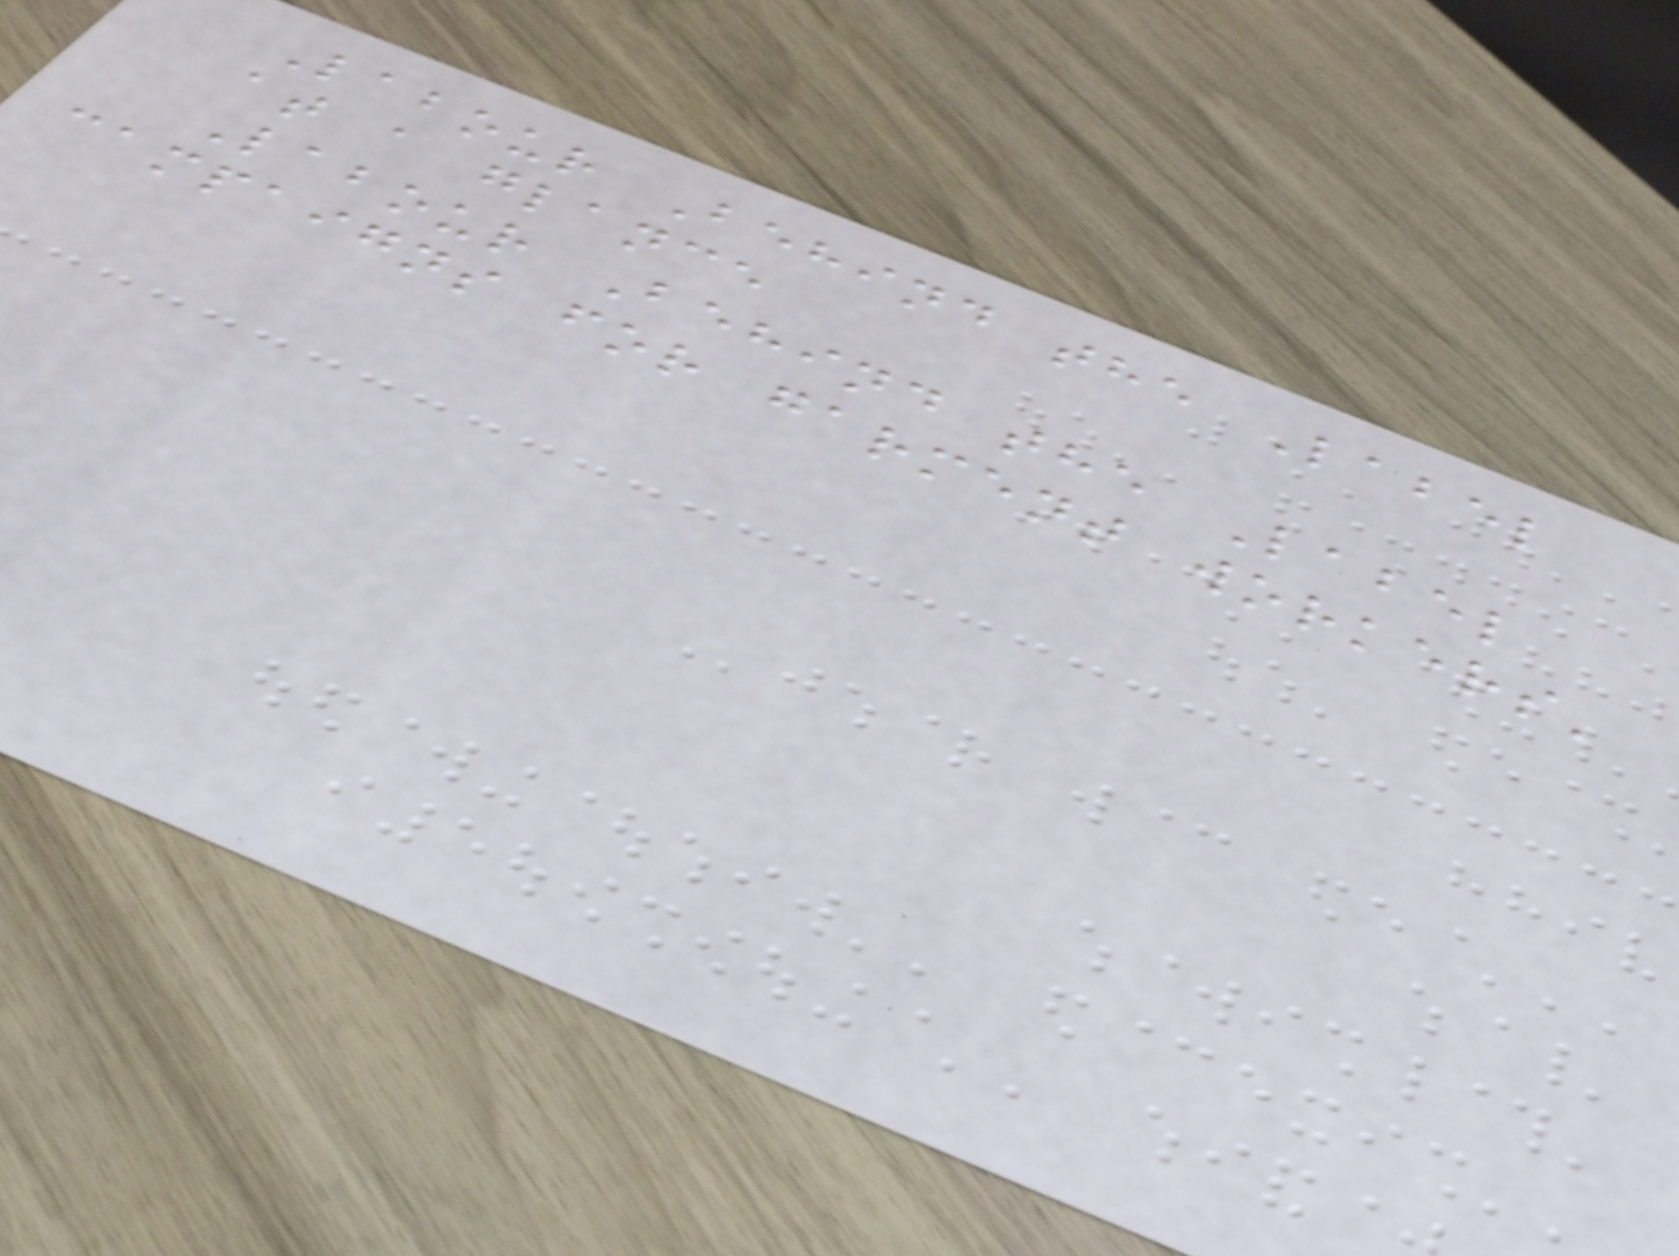Labour Behind the Label
at a glance
Labour Behind the Label
campaigns for garment workers'
